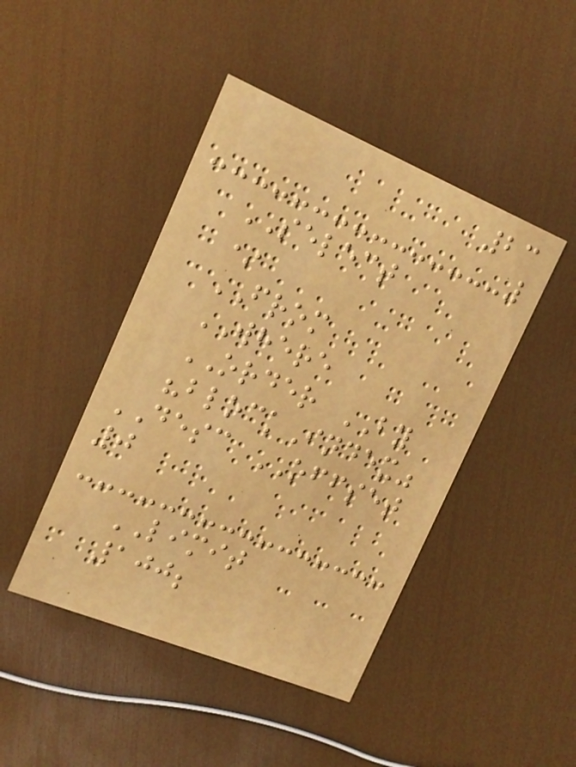23
SELECT
*
FROM
WHERE
ORDER BY
"blockIndex"
DESC OFFSET
0
LIMIT
100;
